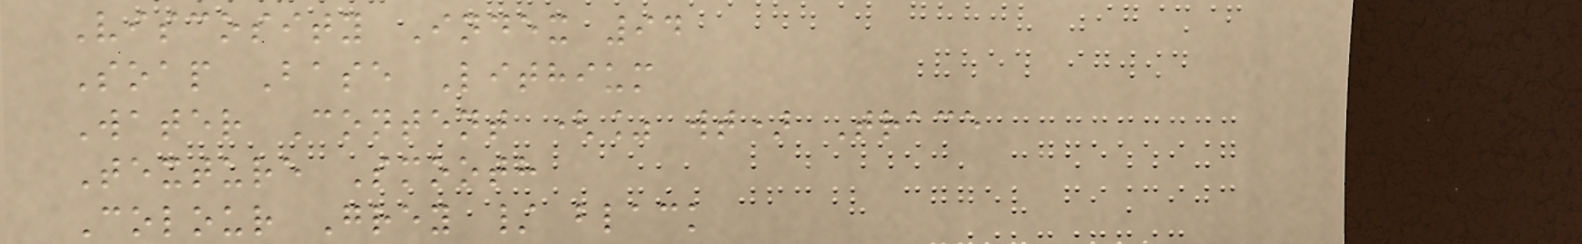Viscosity Index 94
Soap Base Lithium
Water Content (% wt) Trace
Texture Smooth
Colour Grey / black
